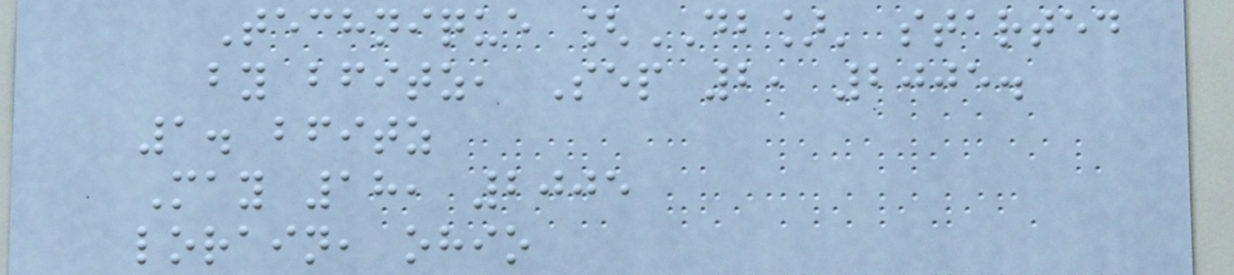Technique [DB]' started
by bfitz, Sep 2, 2005.
1. bfitz
May 18, 2005
lorain, ohio
